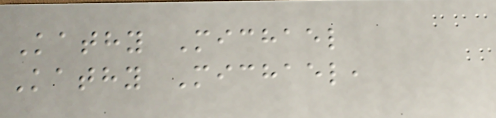Kathy Michael
Kathy Michael,
